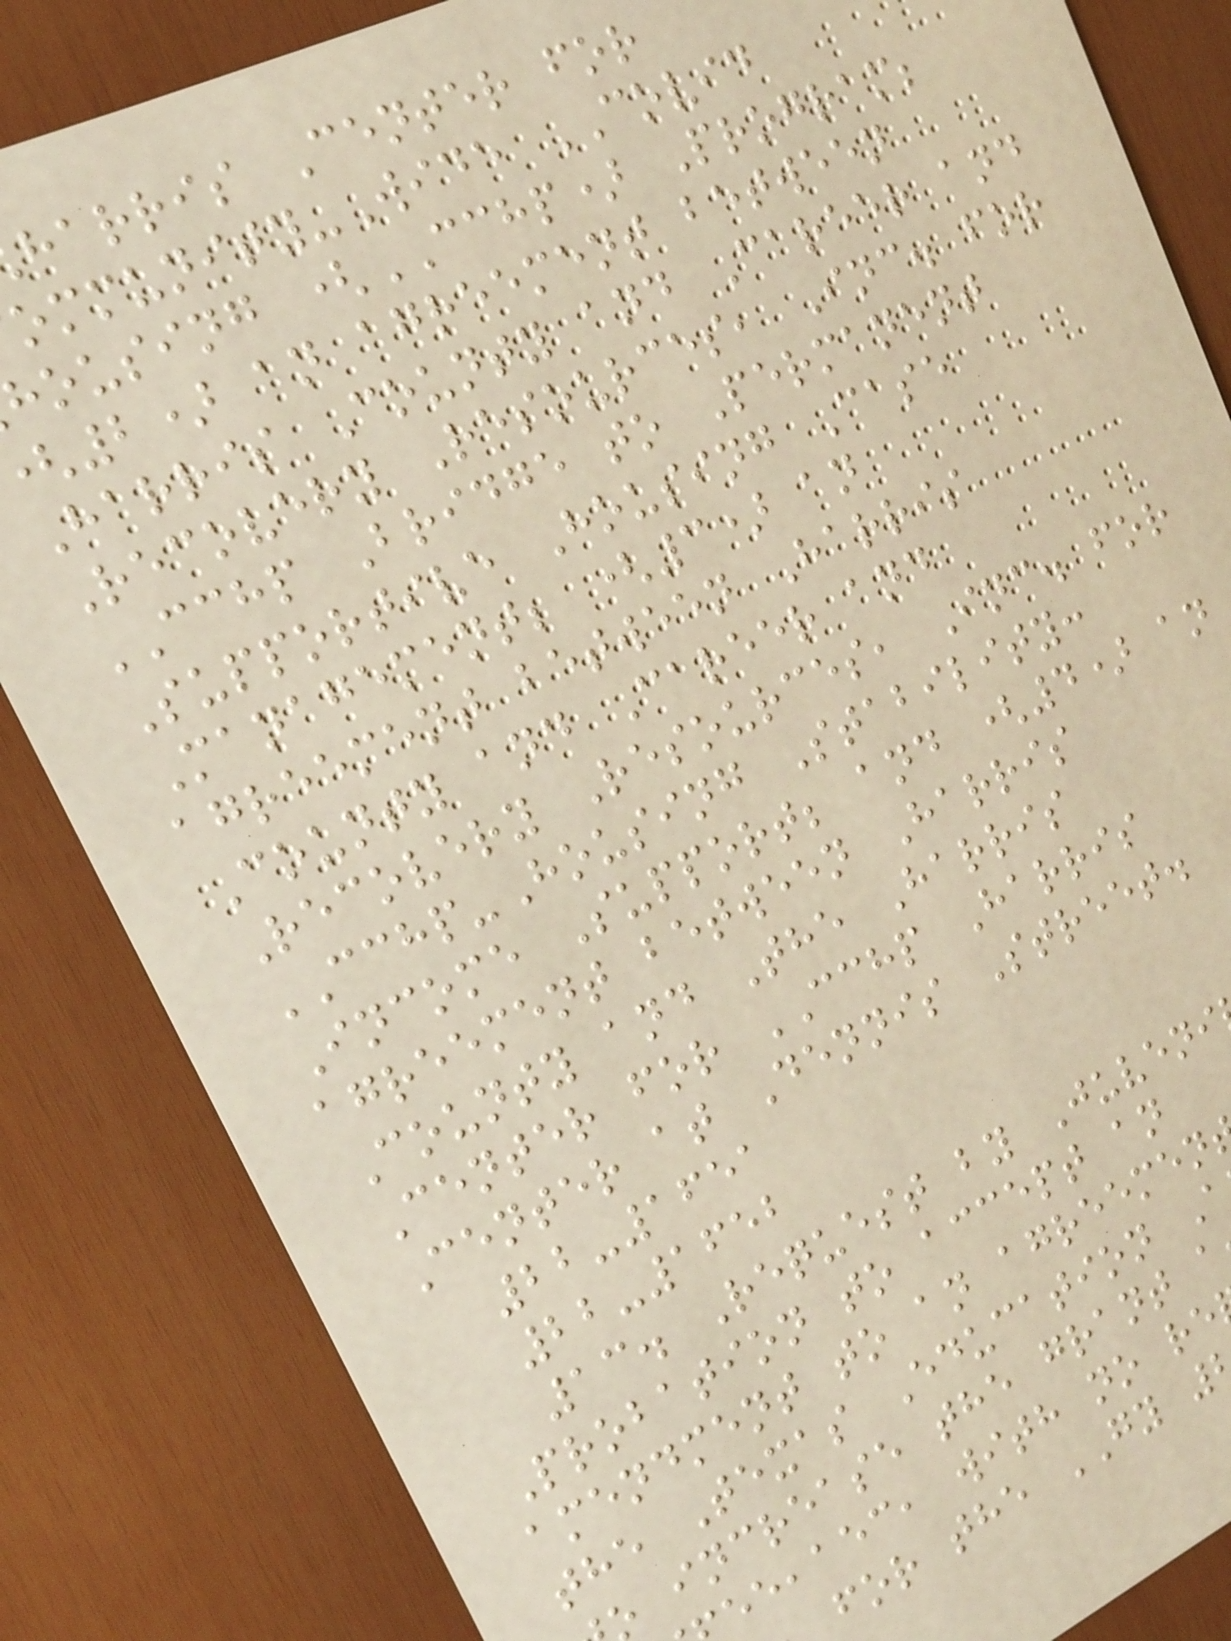harris Center for
ommunity-Wide COVID
housing (CCHP) Program;
2) an agreement between
Harris County and Career and
Recovery Resources, Inc. for
CCHP Bridge to Permanent
Supportive Housing Case
Management; (3) an
agreement between Harris
County and Career and
Recovery Resources, Inc. for
CCHP-Housing Stability:
Income Support; and (4) an
agreement between Harris
County and The Harris
Center for CCHP Harris
Center at Dennis Street.
22-1651
22-1652
13. Request by Juveni
Probation to accept an
amendment to an agreemen
the Texas Education
increase the grant a
,aec, with no re
for the GY
